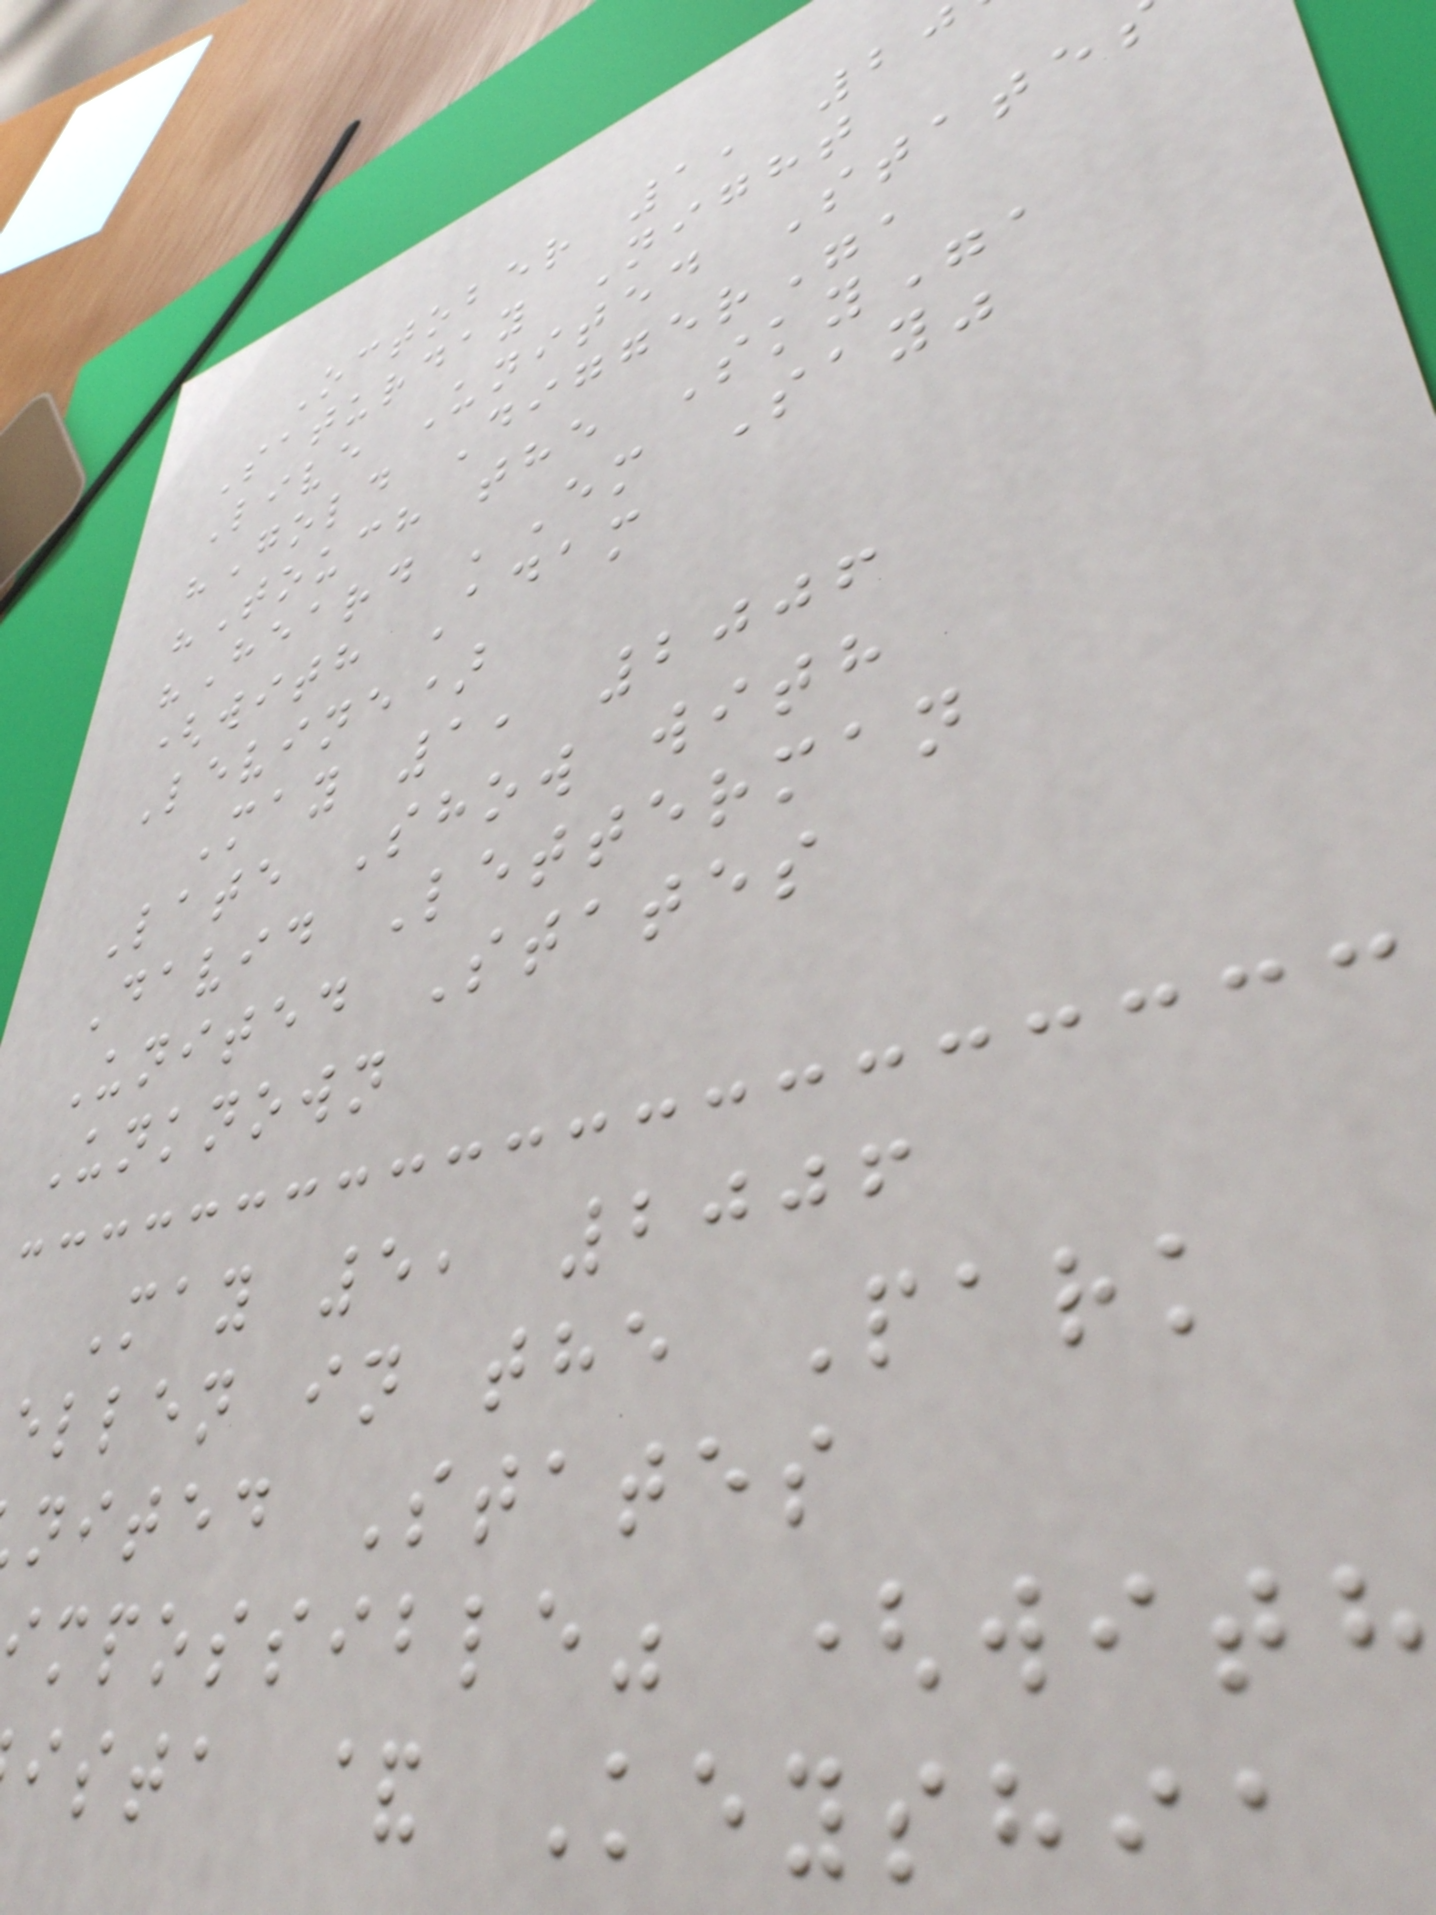October 1, 20
Saturday Night
Live United State
"Gold Digger",
"Touch the Sky",
"Heard 'Em Say"
(with Adam
Levine)
May 1, 2006
Late Show with
David Letterman
United States
Unknown
May 5, 2006
ellen in the Park
nited States
mpossible" (with
ista & Keyshia
